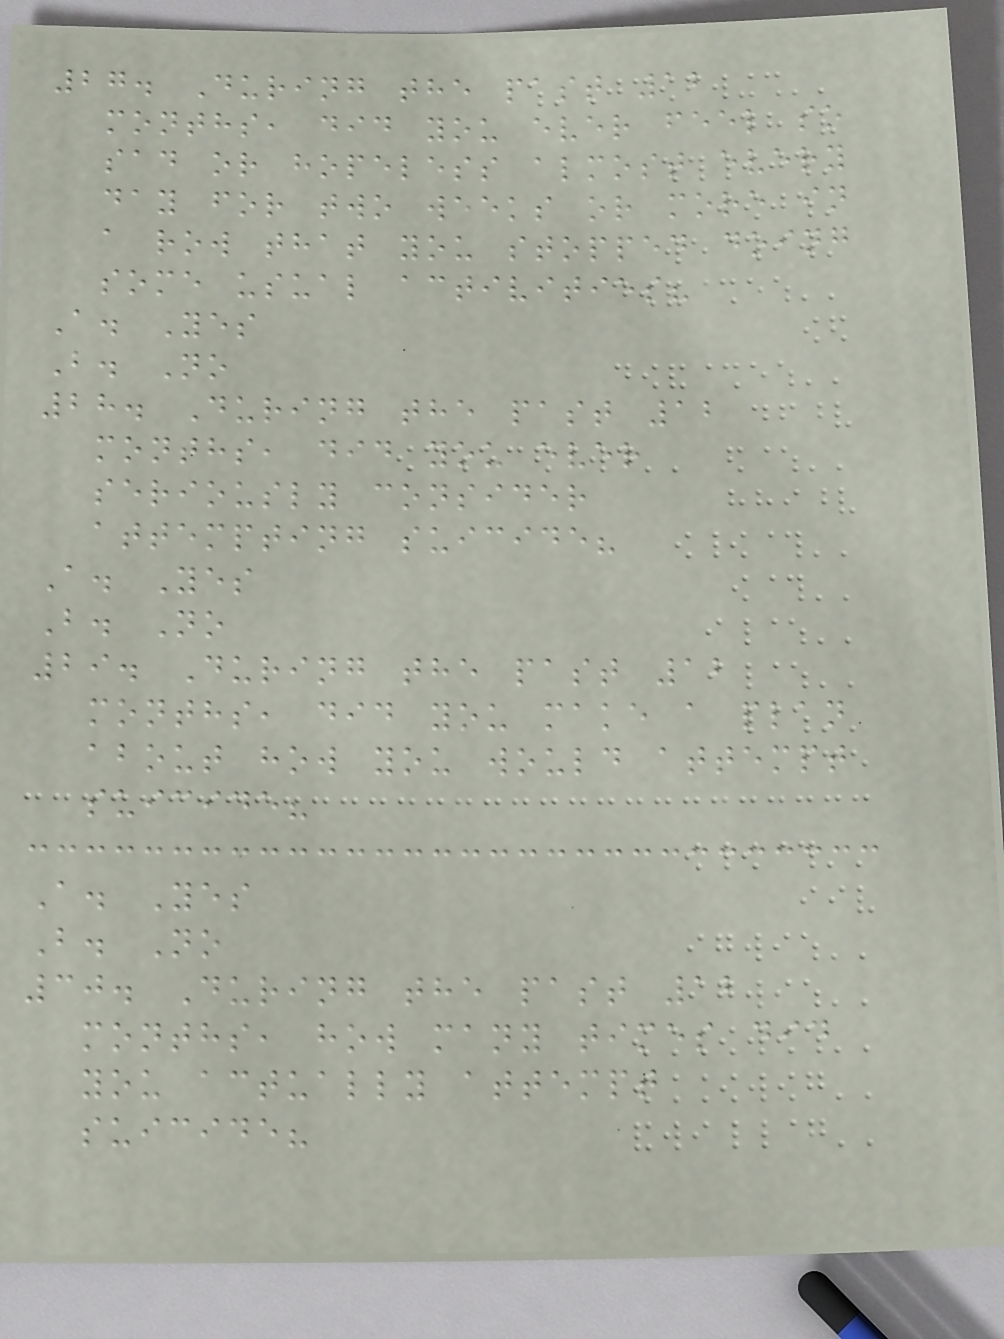27. During the past 12
months, did you ever feel so
sad or hopeless almost every
day for two weeks or more in
a row that you stopped doing
some usual activities?
A. Yes
B. No
28. During the past 12
months, did you ever
seriously consider
attempting suicide?
A. Yes
B. No
29. During the past 12
months, did you make a plan
about how you would attempt
suicide?
A. Yes
B. No
30. During the past 12
months, how many times did
you actually attempt
suicide?
